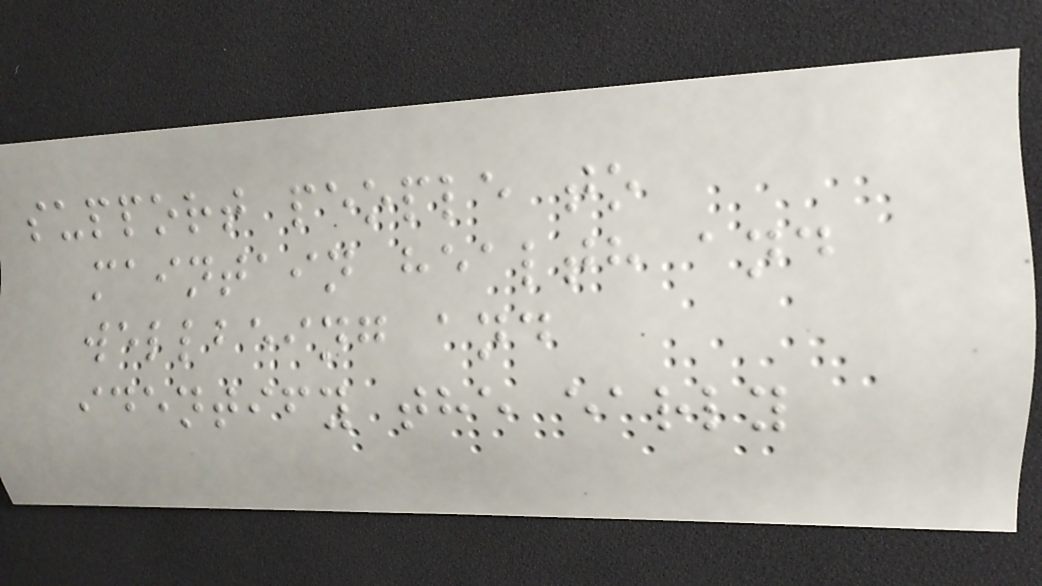support people to
maintain health and
wellbeing and
identify the early
